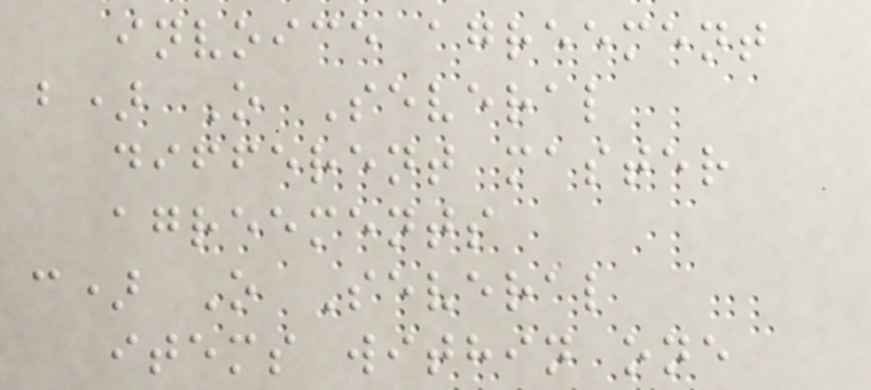invoice agreement
b) O Several
different master
agreements
c) O Several
items within one
